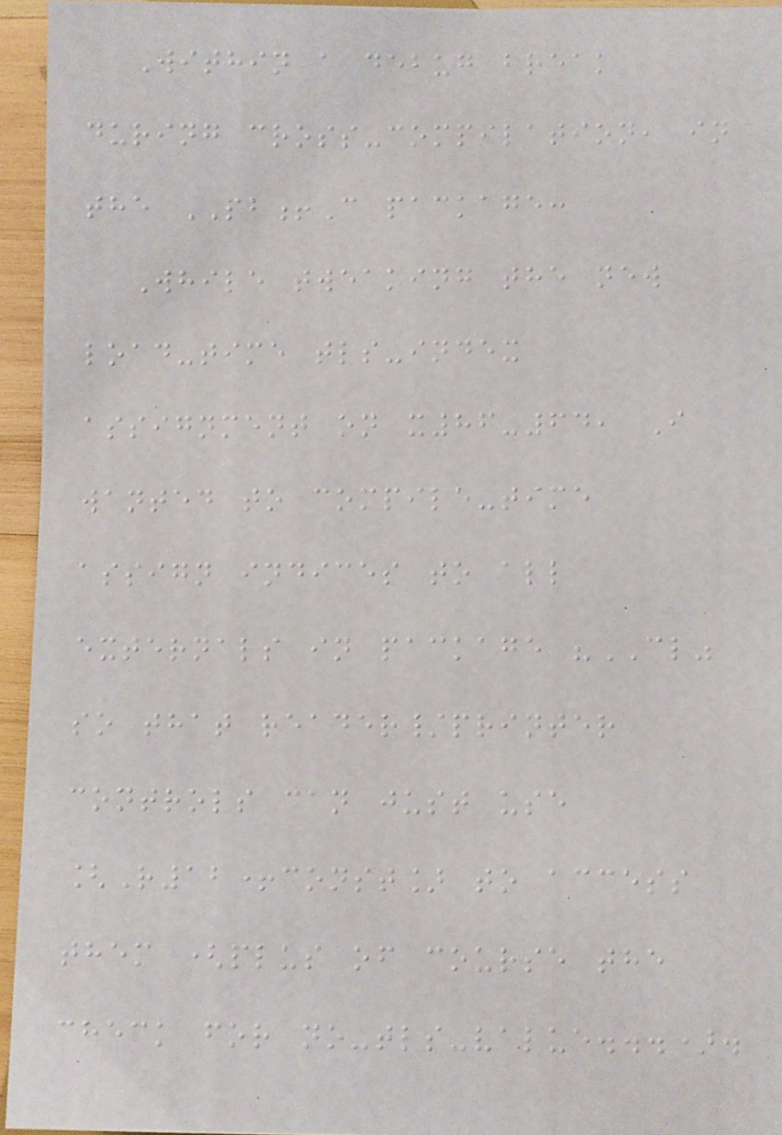Within a debug break
during cross-compilation, in
the SB!C package:
While tweaking the new
load-time tls-index
assignment on x86-64, I
wanted to compile-time
assign indices to all
externals in package "CL"
so that reader/printer
controls can just use
[R12+const] to access
them (plus of course the
check for no-tls-value...).
